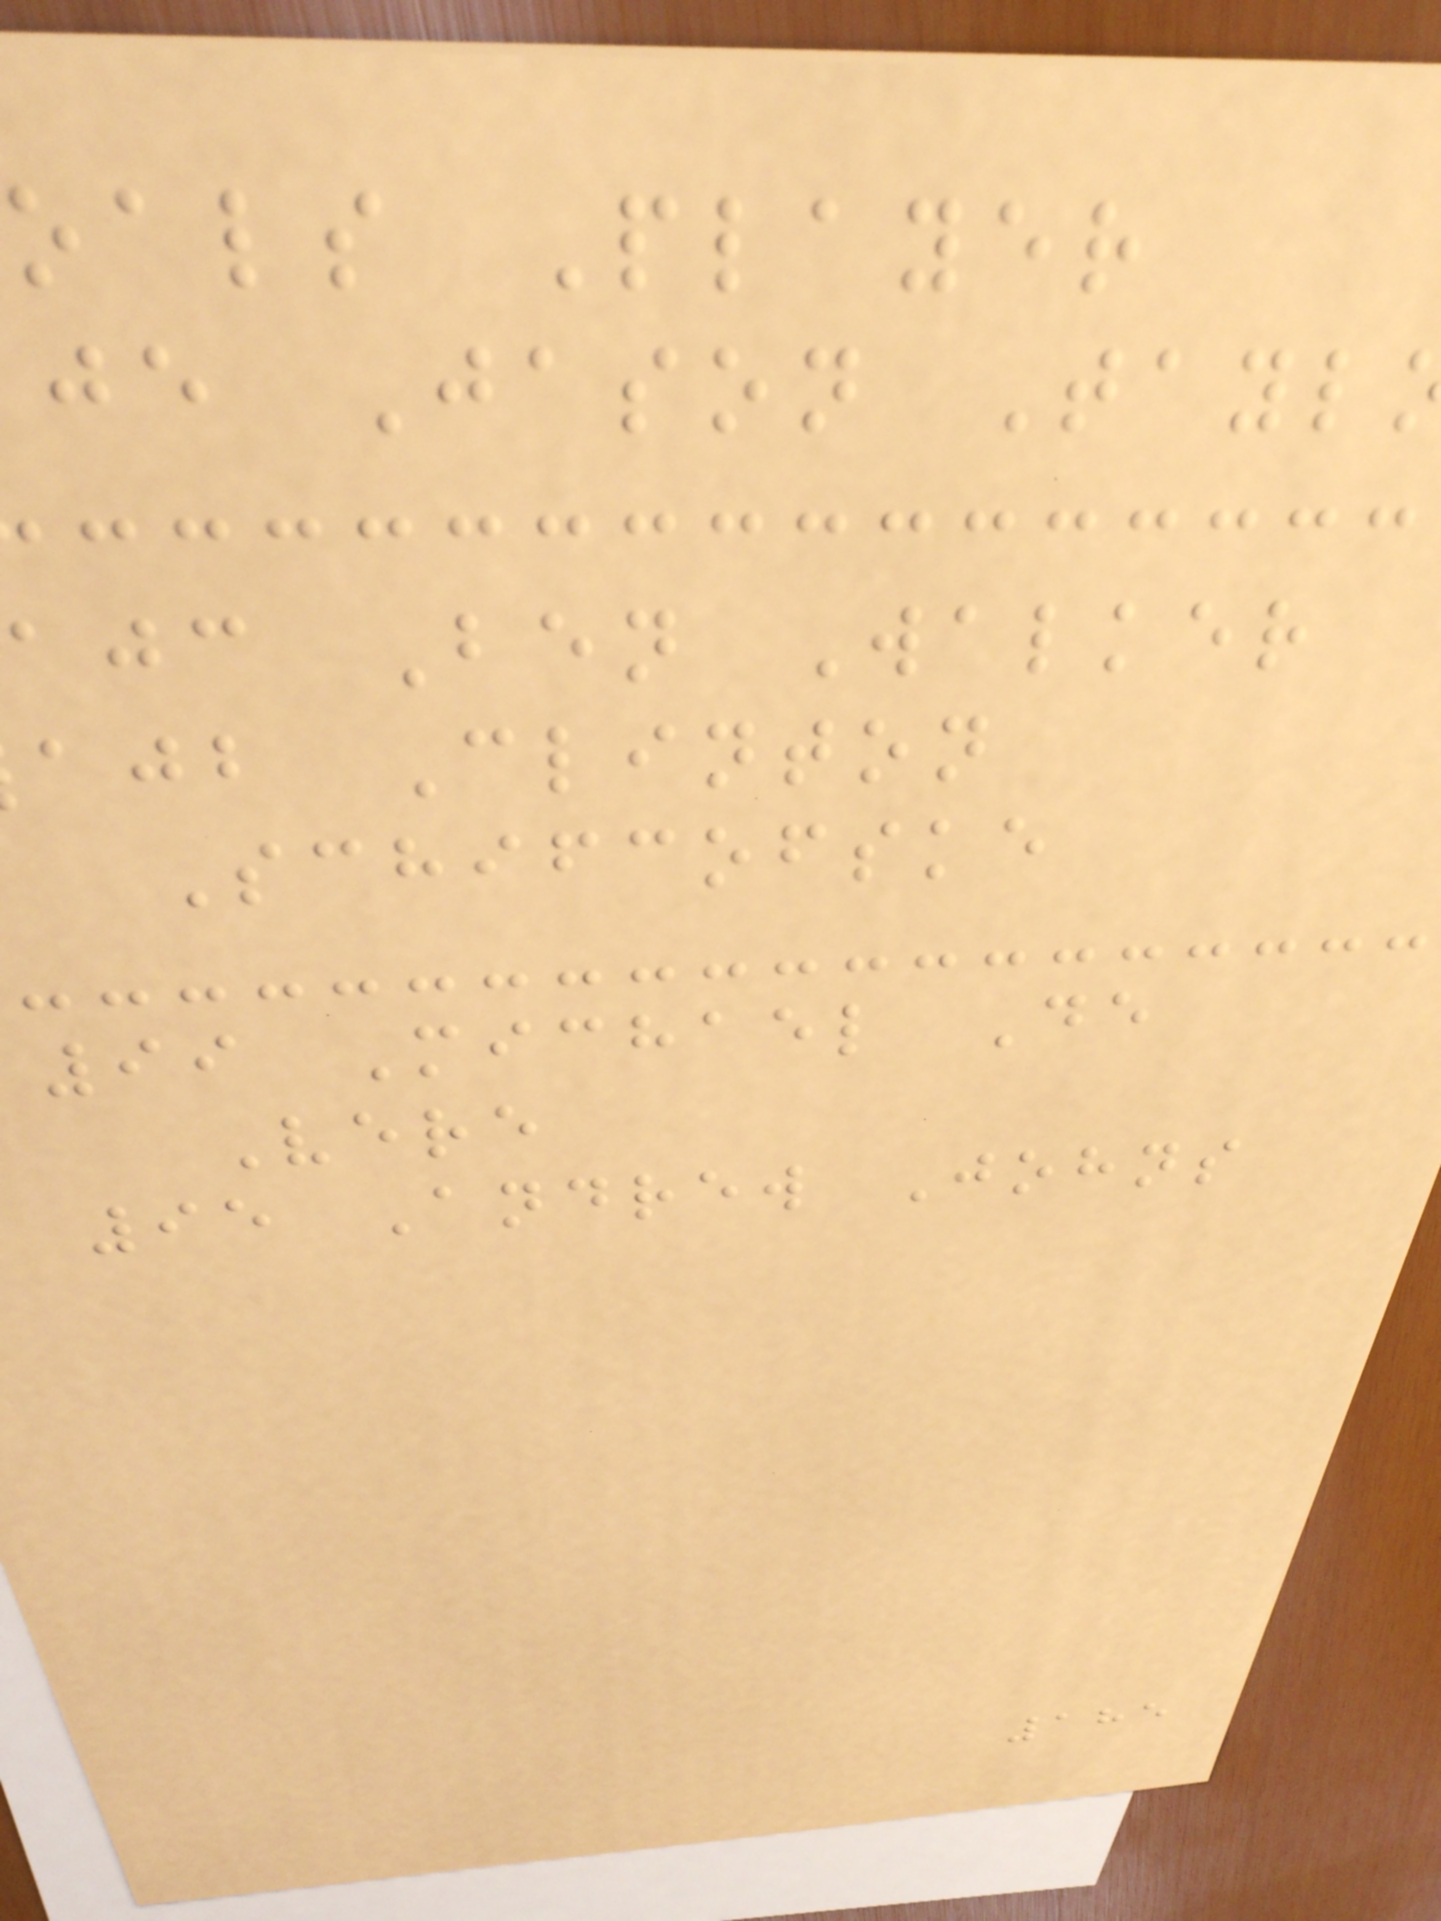oals Player
je Jason Tayl
ajc Ben Walker
ajb Clinton
Schifcofske
99 Michael De
Vere
95 Andrew Johns
185
